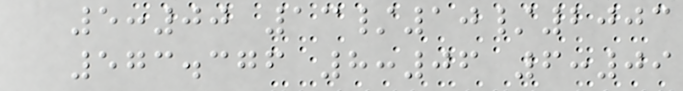5:00 13/10/2003
573.376 8:06 6:09
